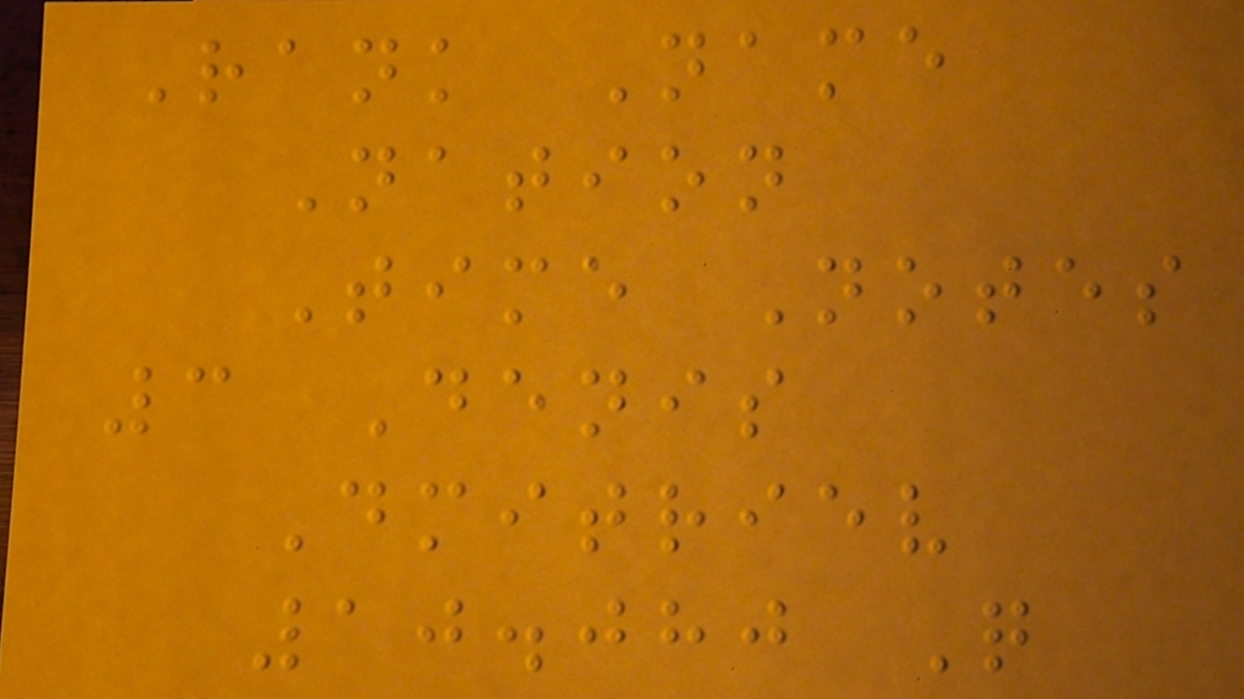Rank Name
Nation
Time Notes
3 Denis
Dmitriev
10.080 Q
